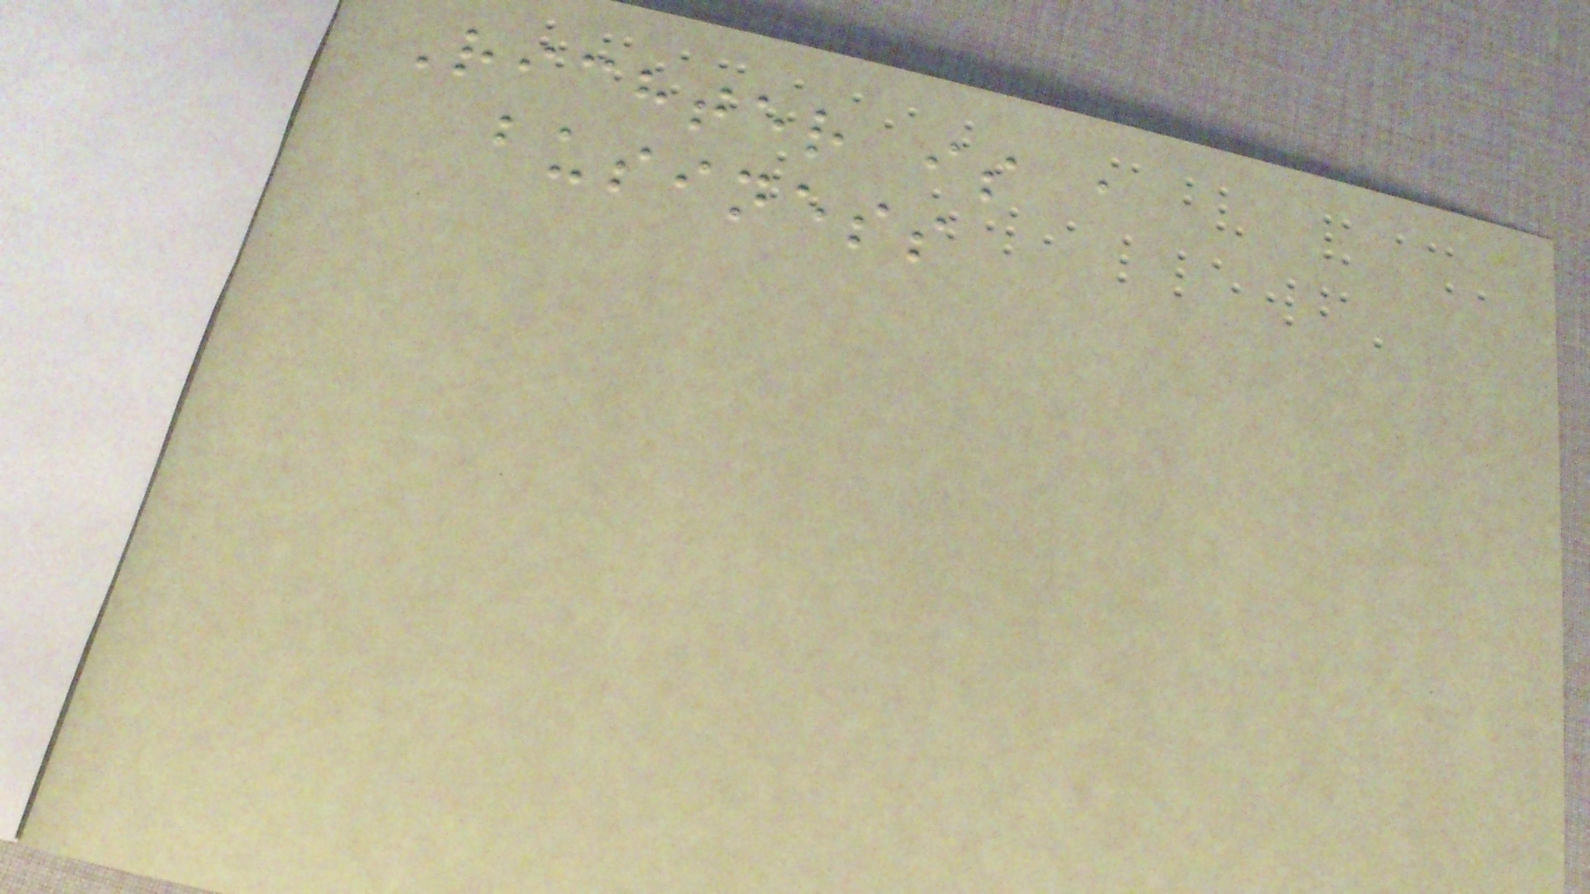Richter is a
business
